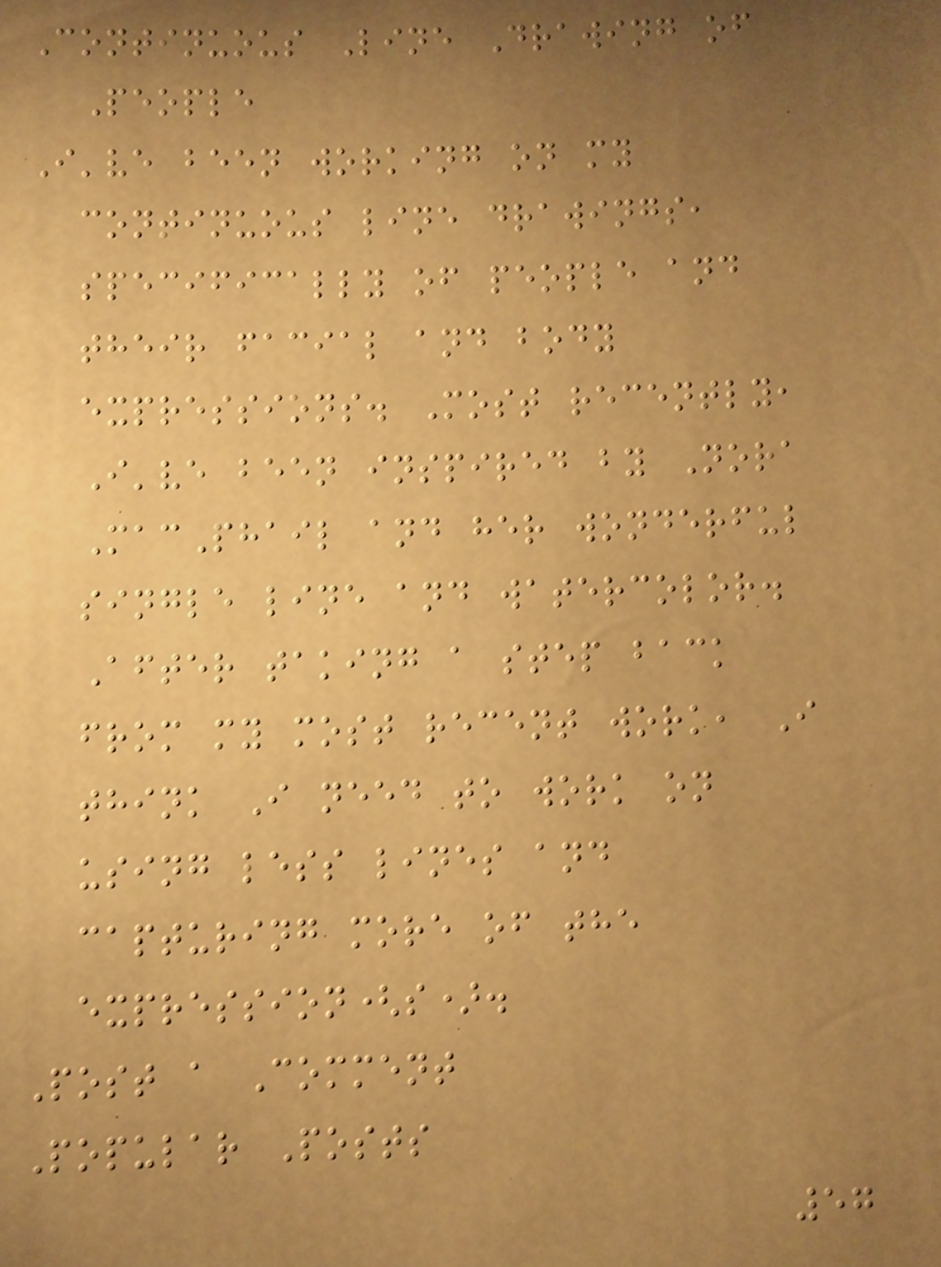Continuous Line Drawing of
People
I've been working on my
continuous line drawings,
specifically of people and
their facial and body
expressions. Most recently,
I've been inspired by Nora
MacPhail and her wonderful
single line and watercolor.
After taking a step back
from my most recent work, I
think I need to work on
using less lines and
capturing more of the
expression(s).
Post a Comment
Popular Posts
57
